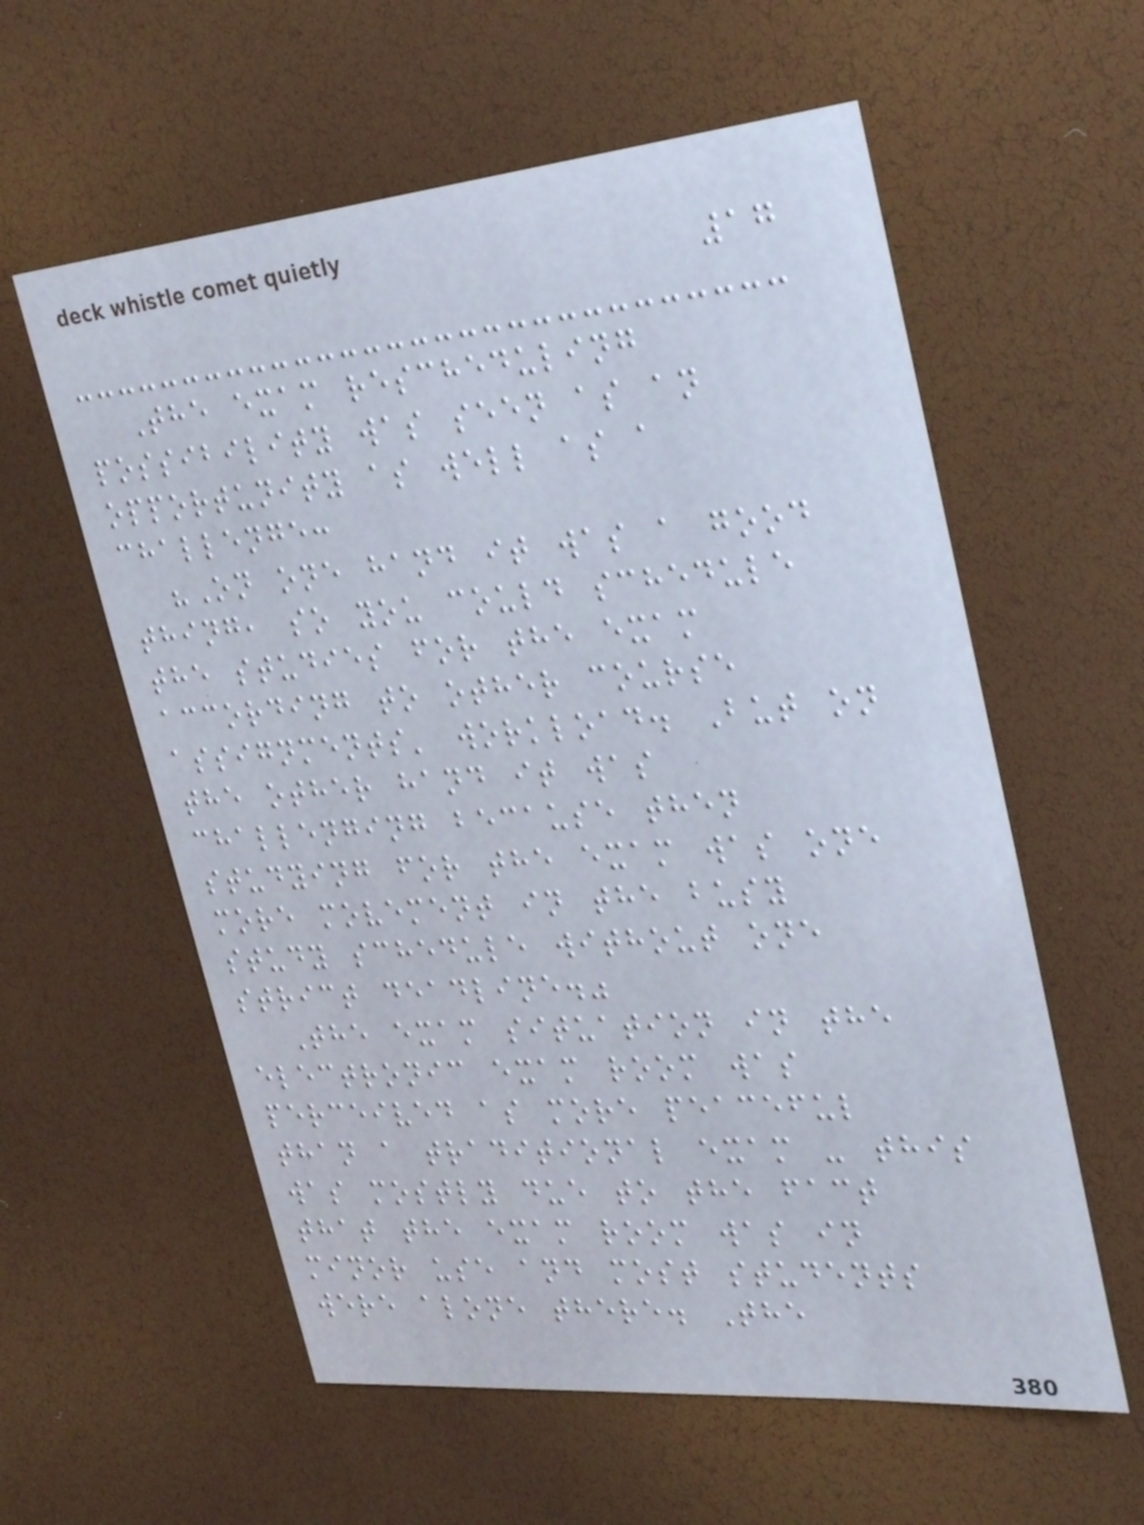17
The exam rescheduling
possibility was seen as an
opportunity as well as a
challenge:
"On one hand it was a good
thing, so you could schedule
the studies for the exam
according to other course
assignments' workload. But on
the other hand it was
challenging because then
studying for the exam was one
more movement in the busy
study schedule without one
strict deadline."
The exam situation in the
electronic exam room was
perceived as more peaceful
than a traditional exam - this
was mostly due to the fact
that the exam room was in
minor use and most students
were alone there. The
